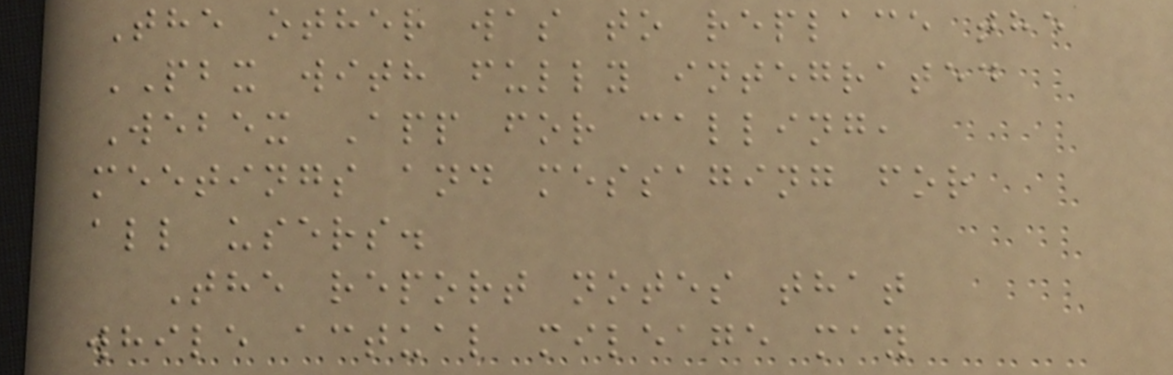The other was to replace the
PBX with fully integrated
Webex App for calling,
meetings and messaging for
all users.
The report notes that
while actual mileage may
